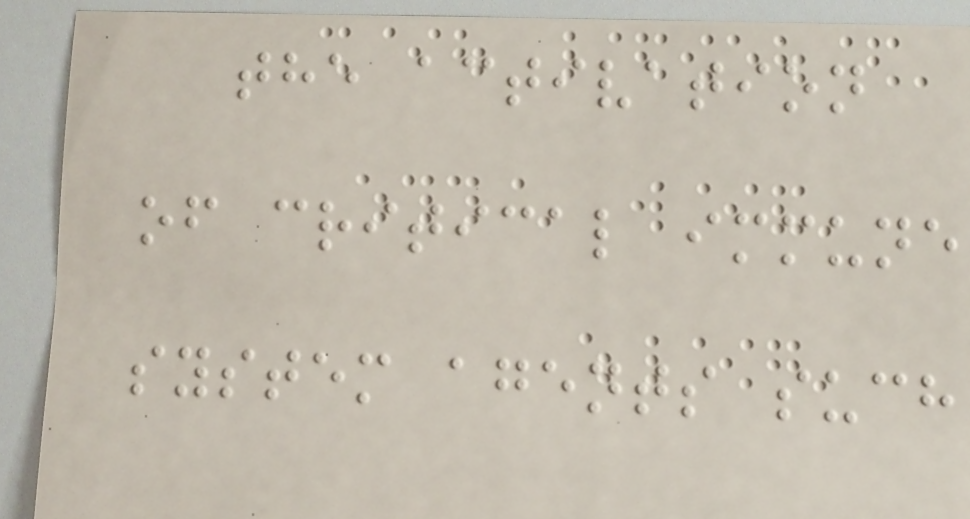the activation
of critical immune
system agents such
